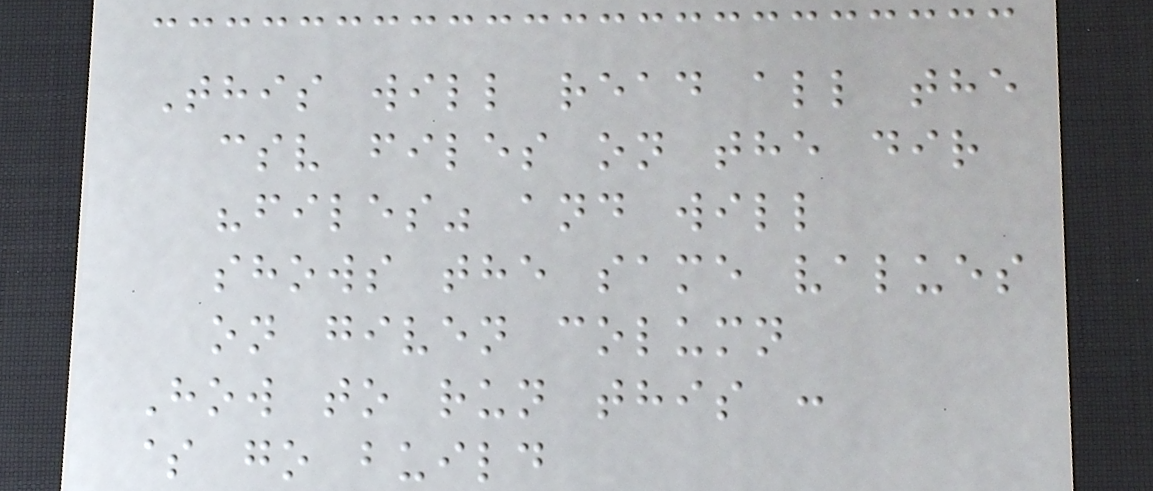This will read all the
csv files on the dir
"files" and will
shows the same values
on given column
How to run this :
$ go build
